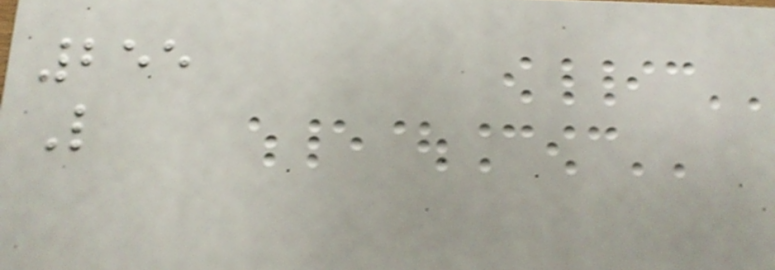255
L
